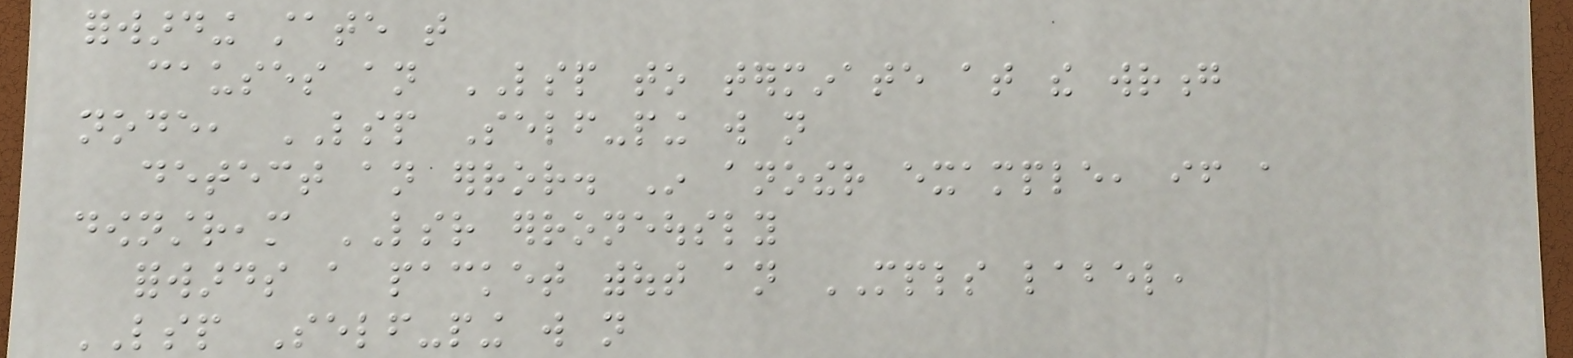forwarding state that
causes an LSP to terminate at the wrong
node, LSP Self-ping will not
detect an error. In another example, if a
downstream LSR erroneously
forwards a packet without an MPLS label,
LSP Self-ping will not
